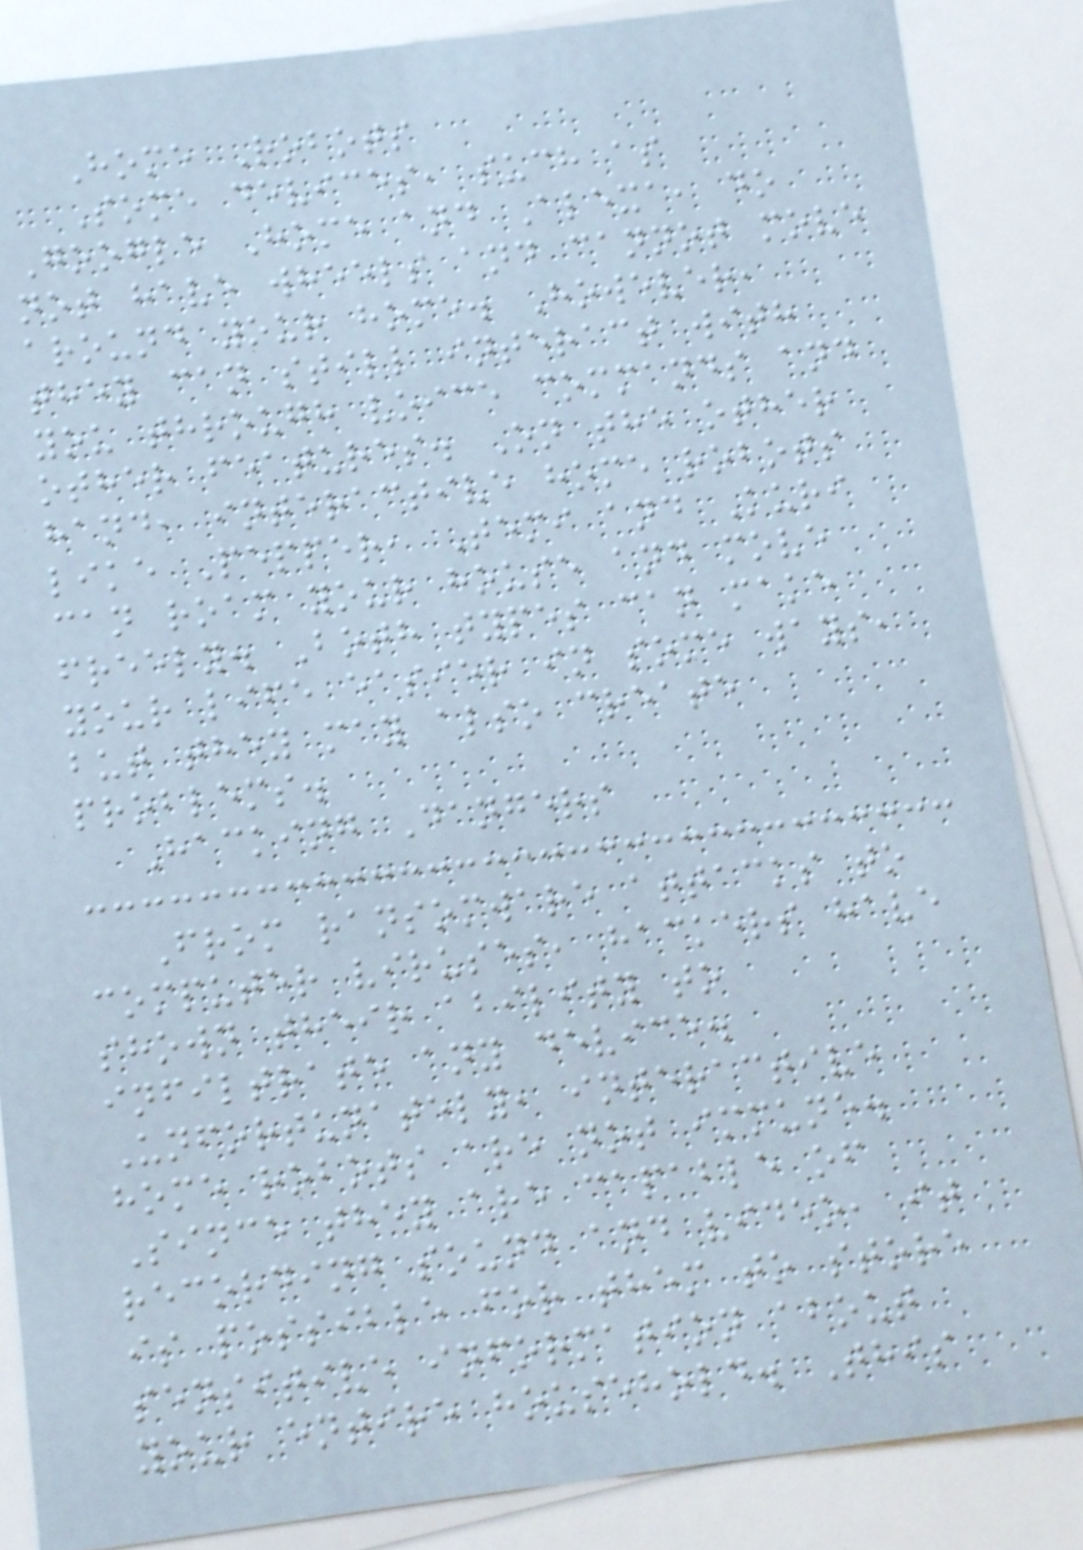Home Robots
Some devices, such as
Google Home and Alexa, do
not have wheels and cannot move
around your home. However,
they can still interact with
you through voice commands and
other features. On the other
hand, interactive home robots
like Pepper, Temi and Kuri
can roam your house and move
freely. Both types can make
your life easier in some ways,
but they may also create
problems.
Hacking Dangers
From ransomware attacks to
computer viruses, hackers have
shown their ability to
infiltrate any device.
Unfortunately, interactive
home robots are not immune.
Since they are capable of
recording sound and video, it
is possible for them to store
sensitive information about
your entire household. This
